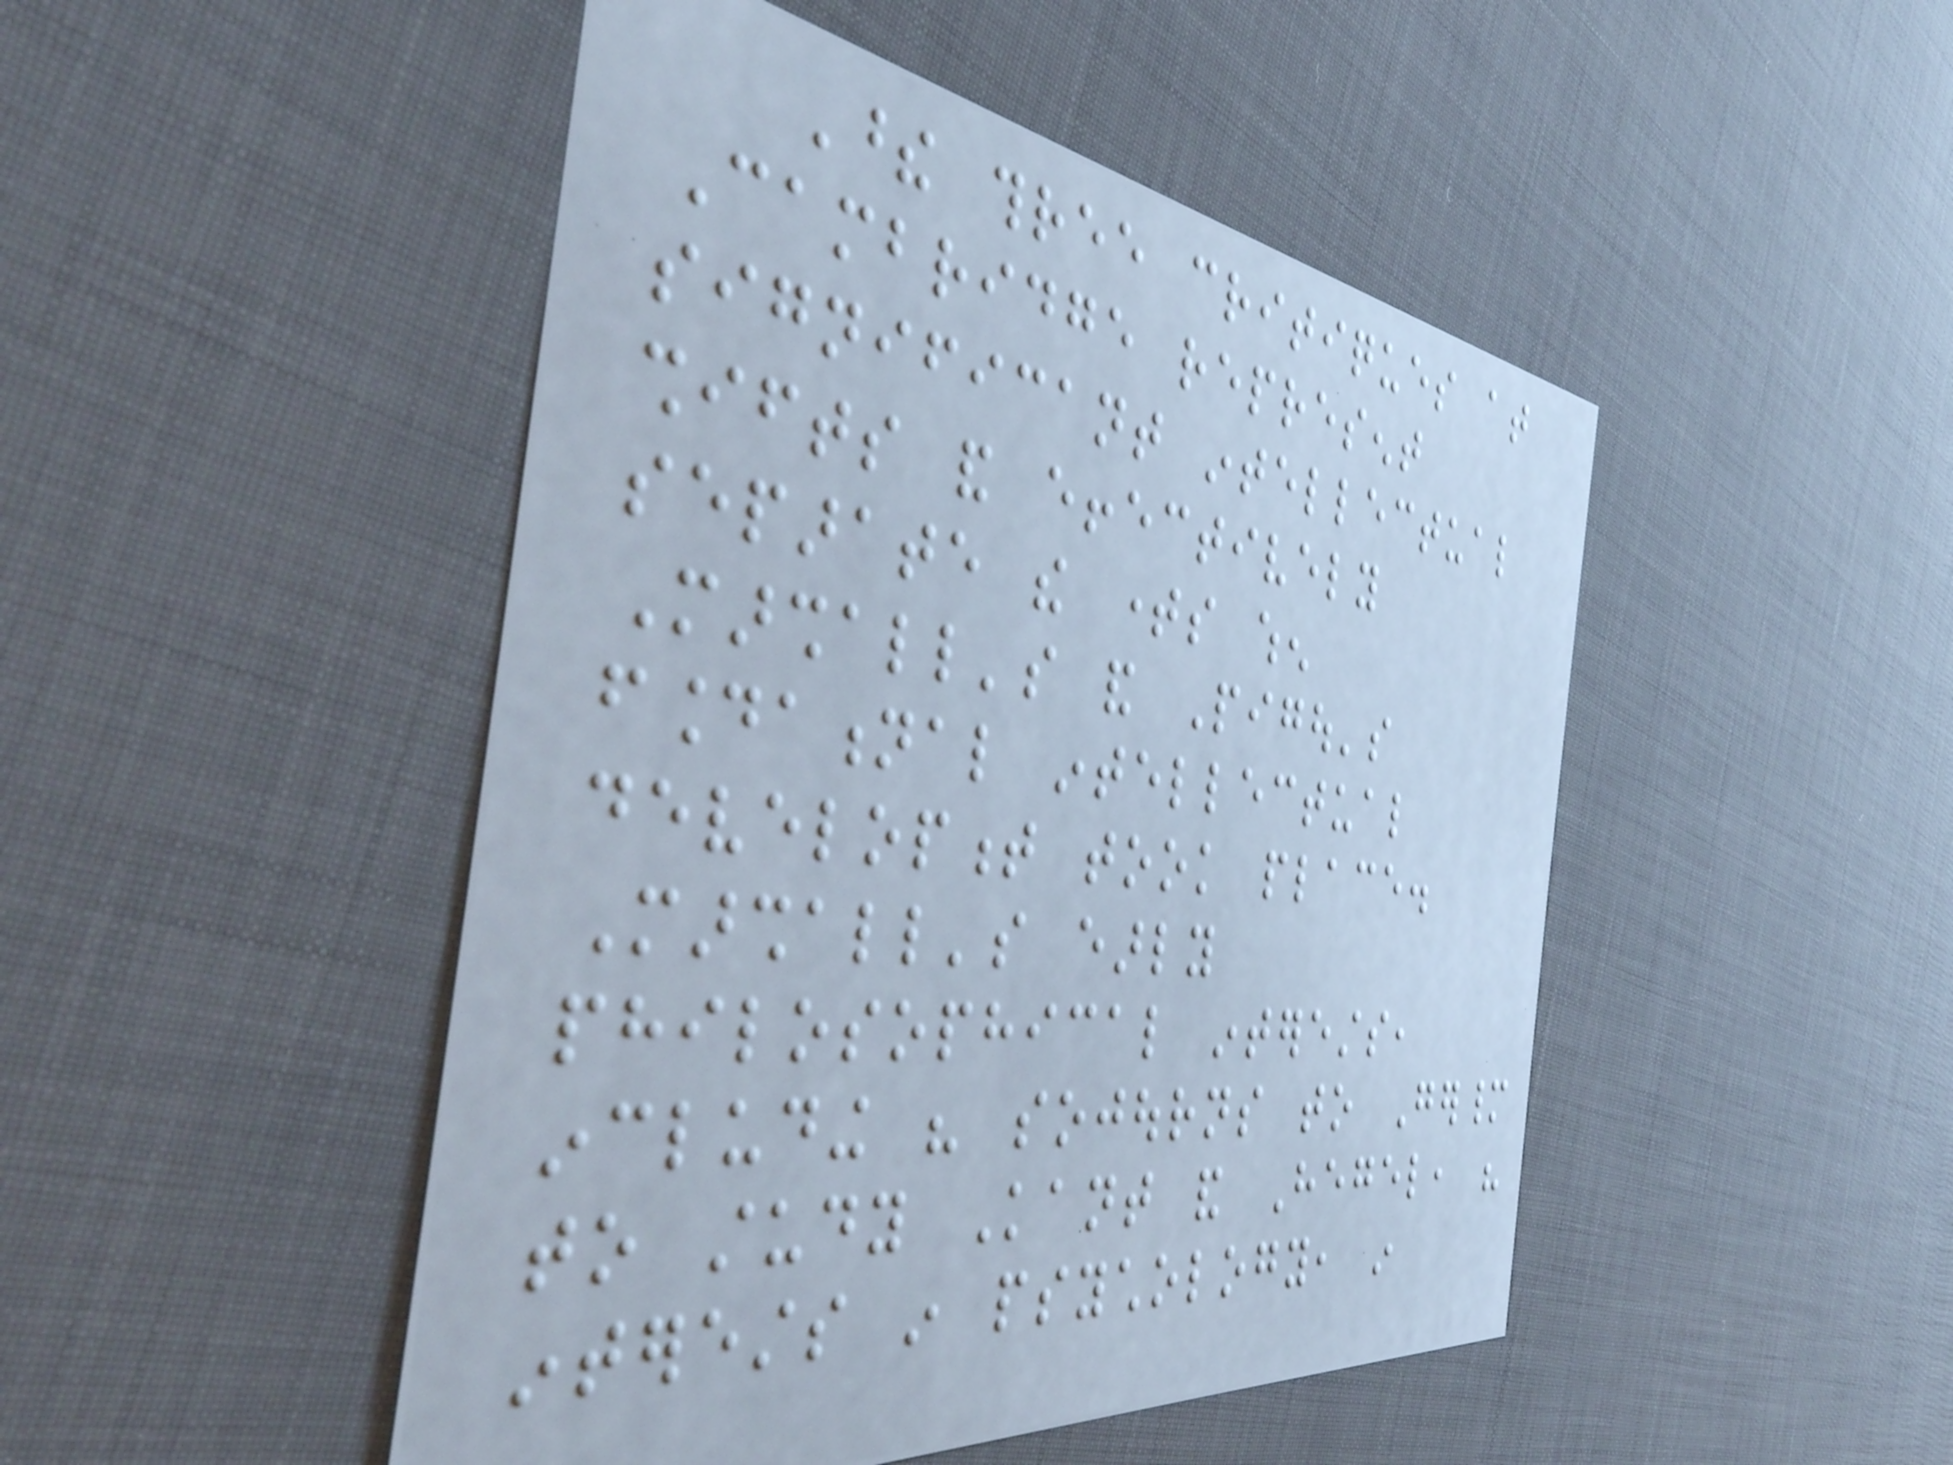These three critiques at
Cambridge represent
significant intellectual
shifts and effectively
separate the times when
Marshall's and Pigou's
foundational intellectual
development took place.
Marshall's early
philosophical interests,
including his sojourns to Germany
to study Kant and Hegel, his
interests in psychology, in
